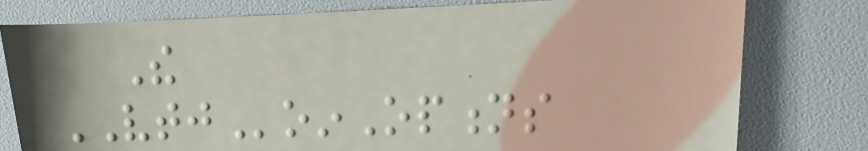The
VTJoinOptions
